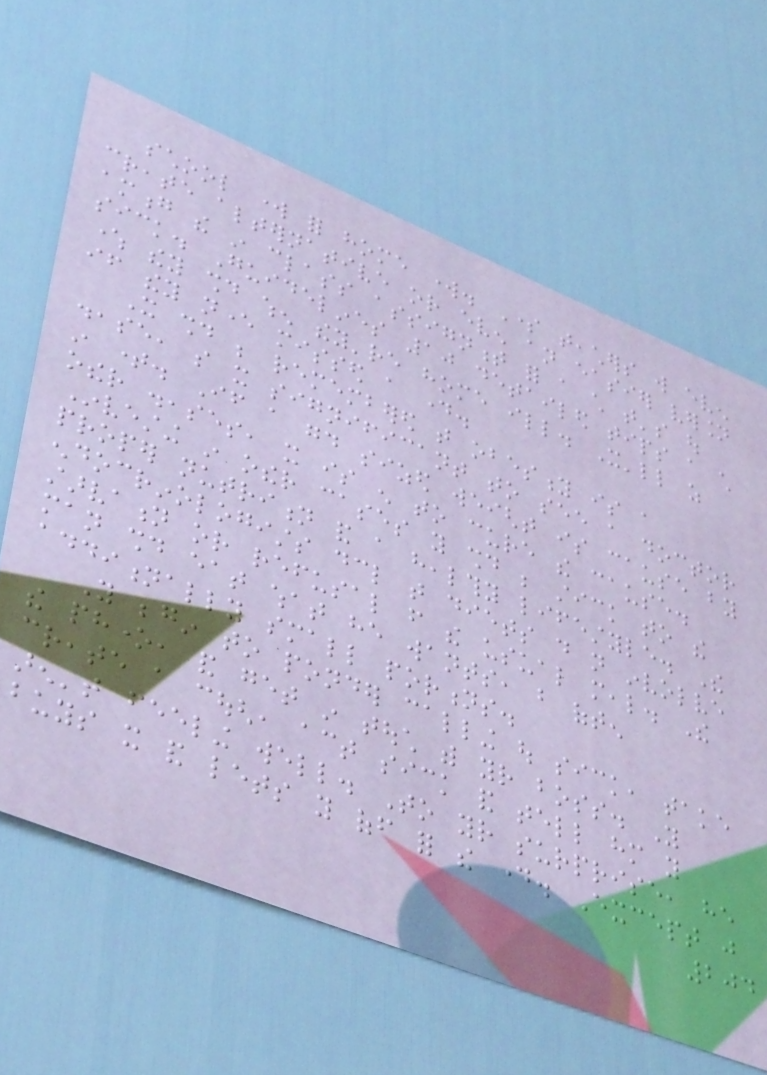school work for home work. Some teachers will even
create alternative or even an easier version
among the in class assignment for a child that's out
sick. Guidelines 10 detailed tips a child
where they should when they're home ill. It'll as
if they never missed a day.
It should be remembered that obesity is a
disease, so it significant to see a doctor
in time. If a good sized weight is cause by
other diseases, it is enough to cure the cause.
Investing in other cases you should be stick to the
proper nutrition and a healthy lifestyle. The
endocrinologists declare that diets do not involve
starvation or refusal from the usual meal. The
man should eat what he wants, but often
additionally small portions.
You begin to ponder calling out sick, take
the phone, and get in touch with your boss. You
create a cough, act sick and tell him you
aren't feeling well. To your surprise, he
buys it and lets you off for the day. Except just
204
